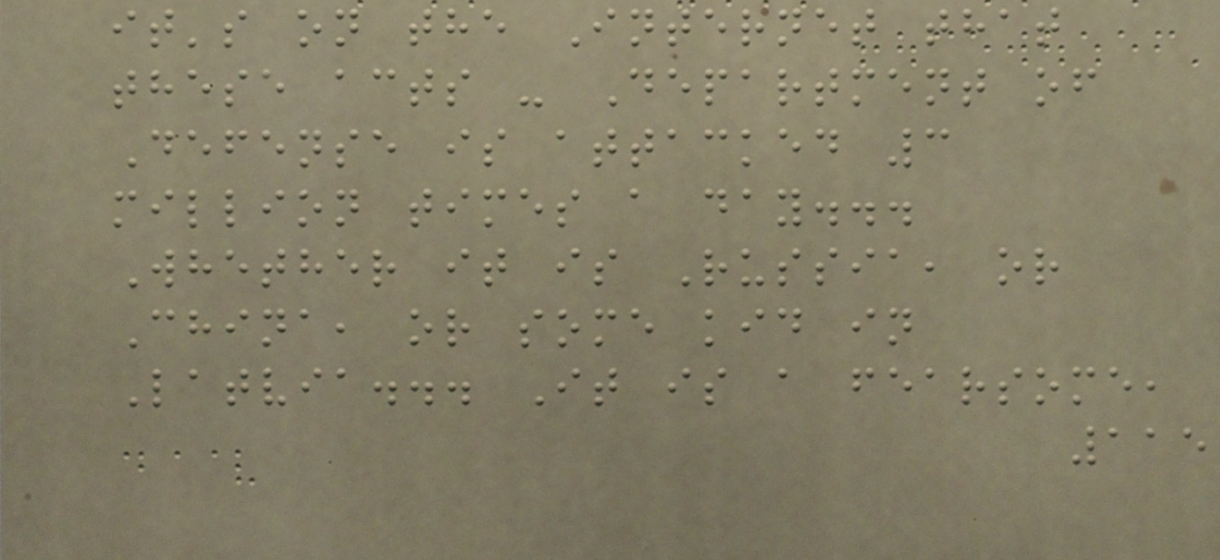it's on the Internet that
these acts - Department of
Defense is attacked 3
million times a day...
Whether it is Russia, or
China, or some kid in
Latvia... It is a fearsome,
115
